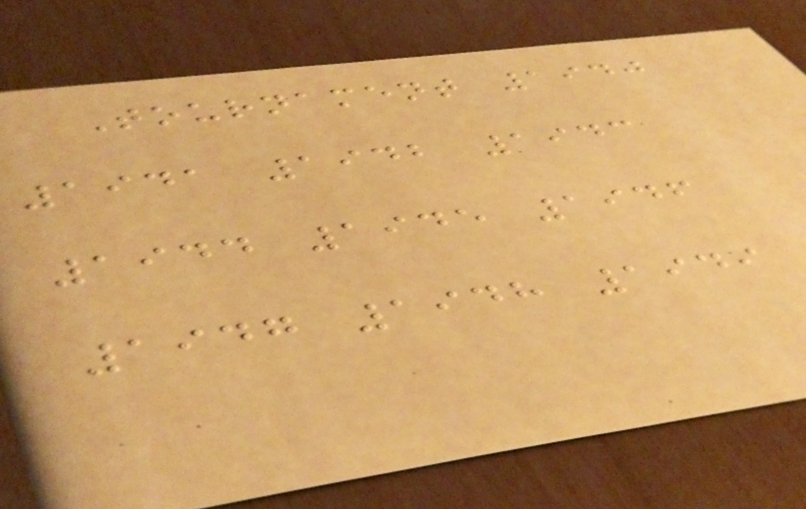Tournament 1940
1941 1942 1943
1944 1945 1946
1947 1948 1949
